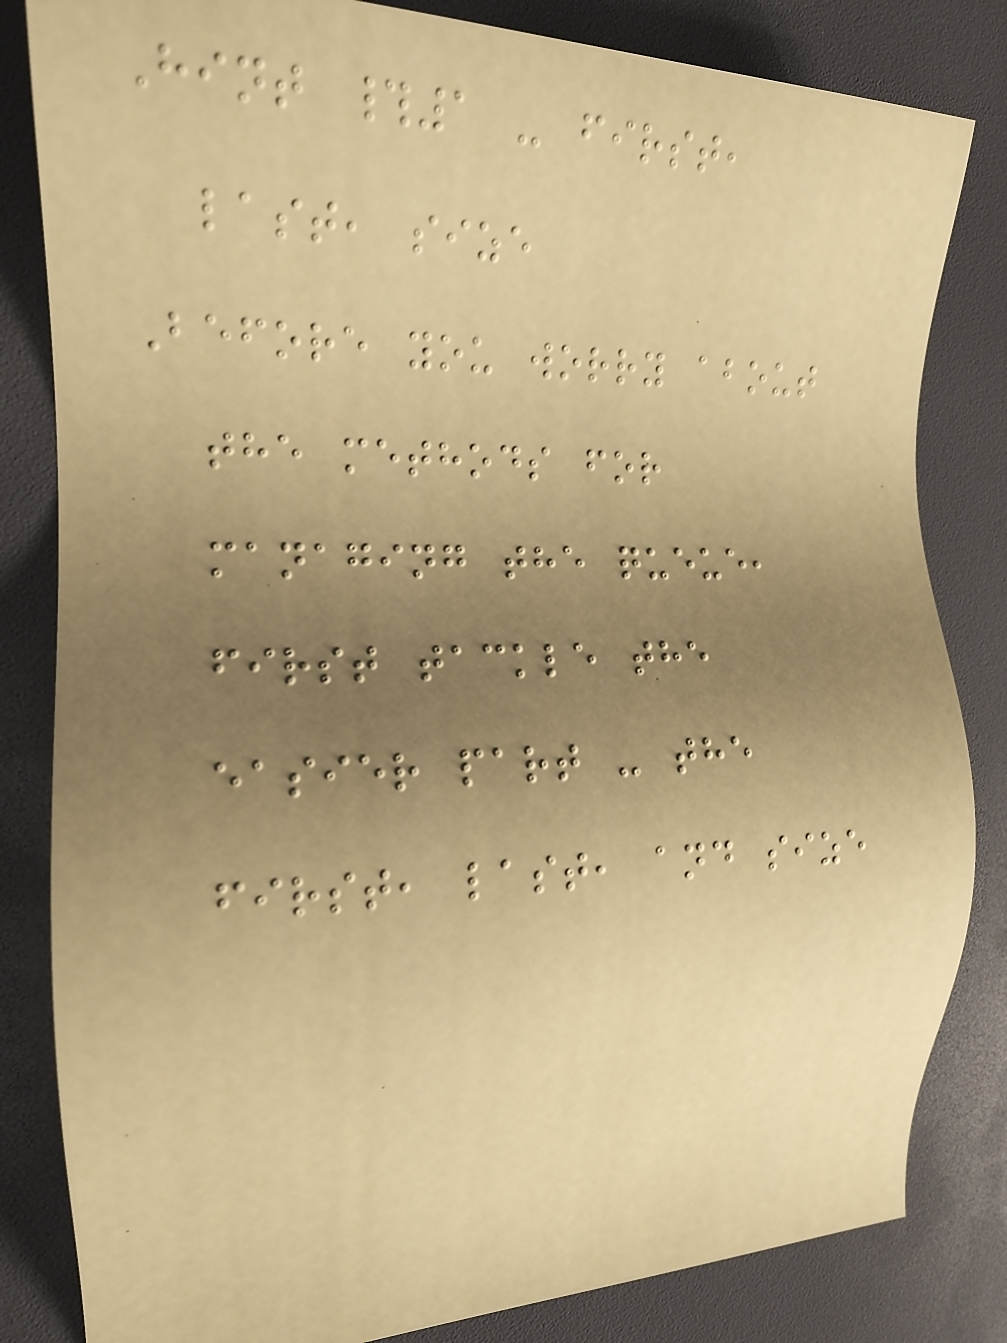Hint #1 - first,
last, size
Before you worry about
the methods for
managing the queue,
first tackle the
easier part - the
first, last, and size
